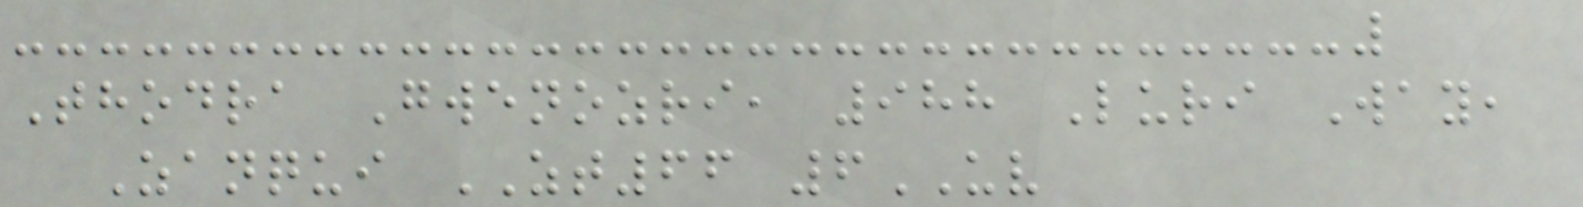Thodra Gwenozri, 988 Luri Way,
Zanqui ZT66 6UV
